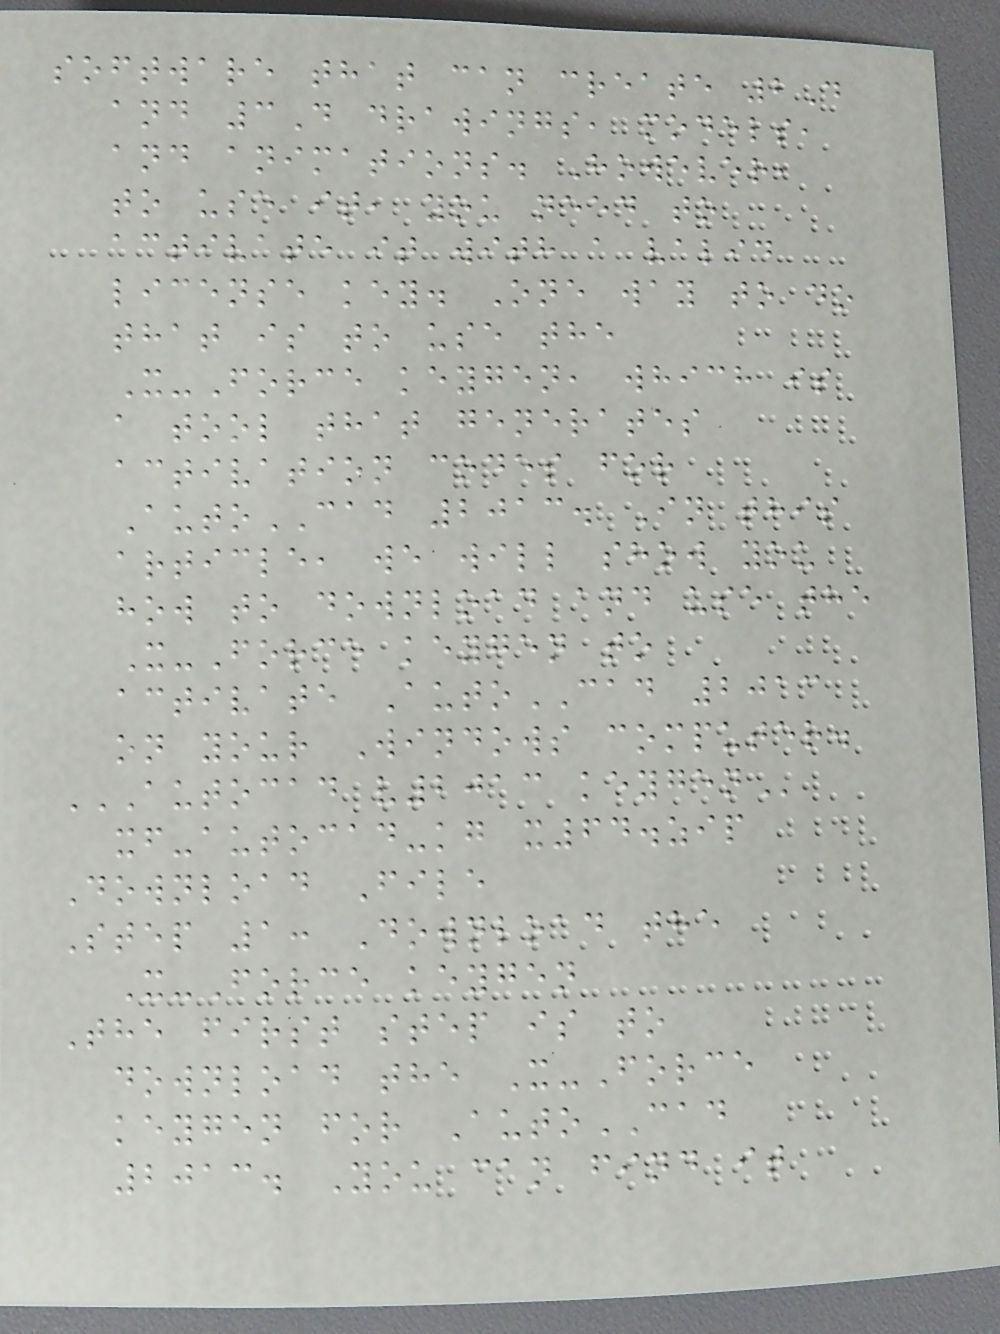software that can create 2D
and 3D drawings, models,
and animations. However,
to use it, you need to
activate it with a valid
license key. One way to do
that is to use the
X-Force keygen, which is
a tool that generates
activation codes for
AutoCAD 2013. In this
article, we will show you
how to download and use the
X-Force keygen to
activate AutoCAD 2013
on your Windows computer.
AUTOCAD V2013 KEYGEN
xf-autocad-kg x64.zip
Download File
Step 1: Download the
X-Force keygen
The first step is to
download the X-Force
keygen for AutoCAD
2013. You can find it
